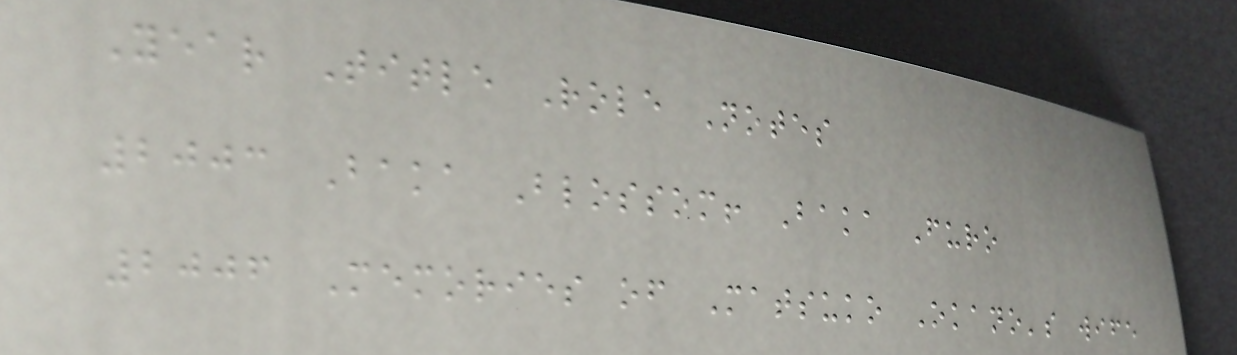Year Title Role Notes
2003 Baka Blossom! Baka Furo
2006 Memories of Matsuko Okano's wife
